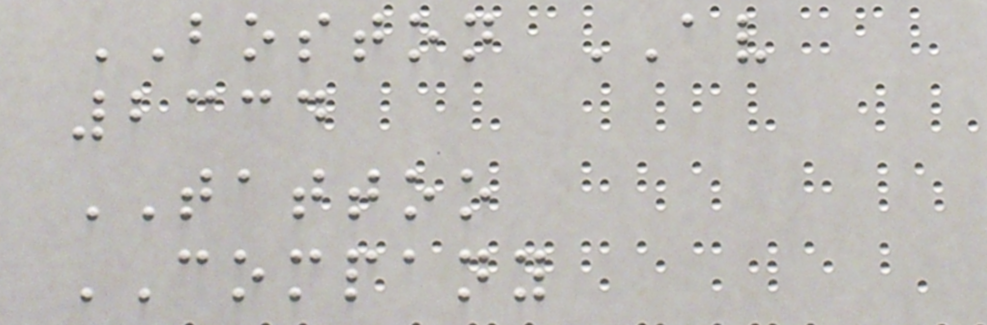BOSTON AV
2334
TATTOO
COMPANY
